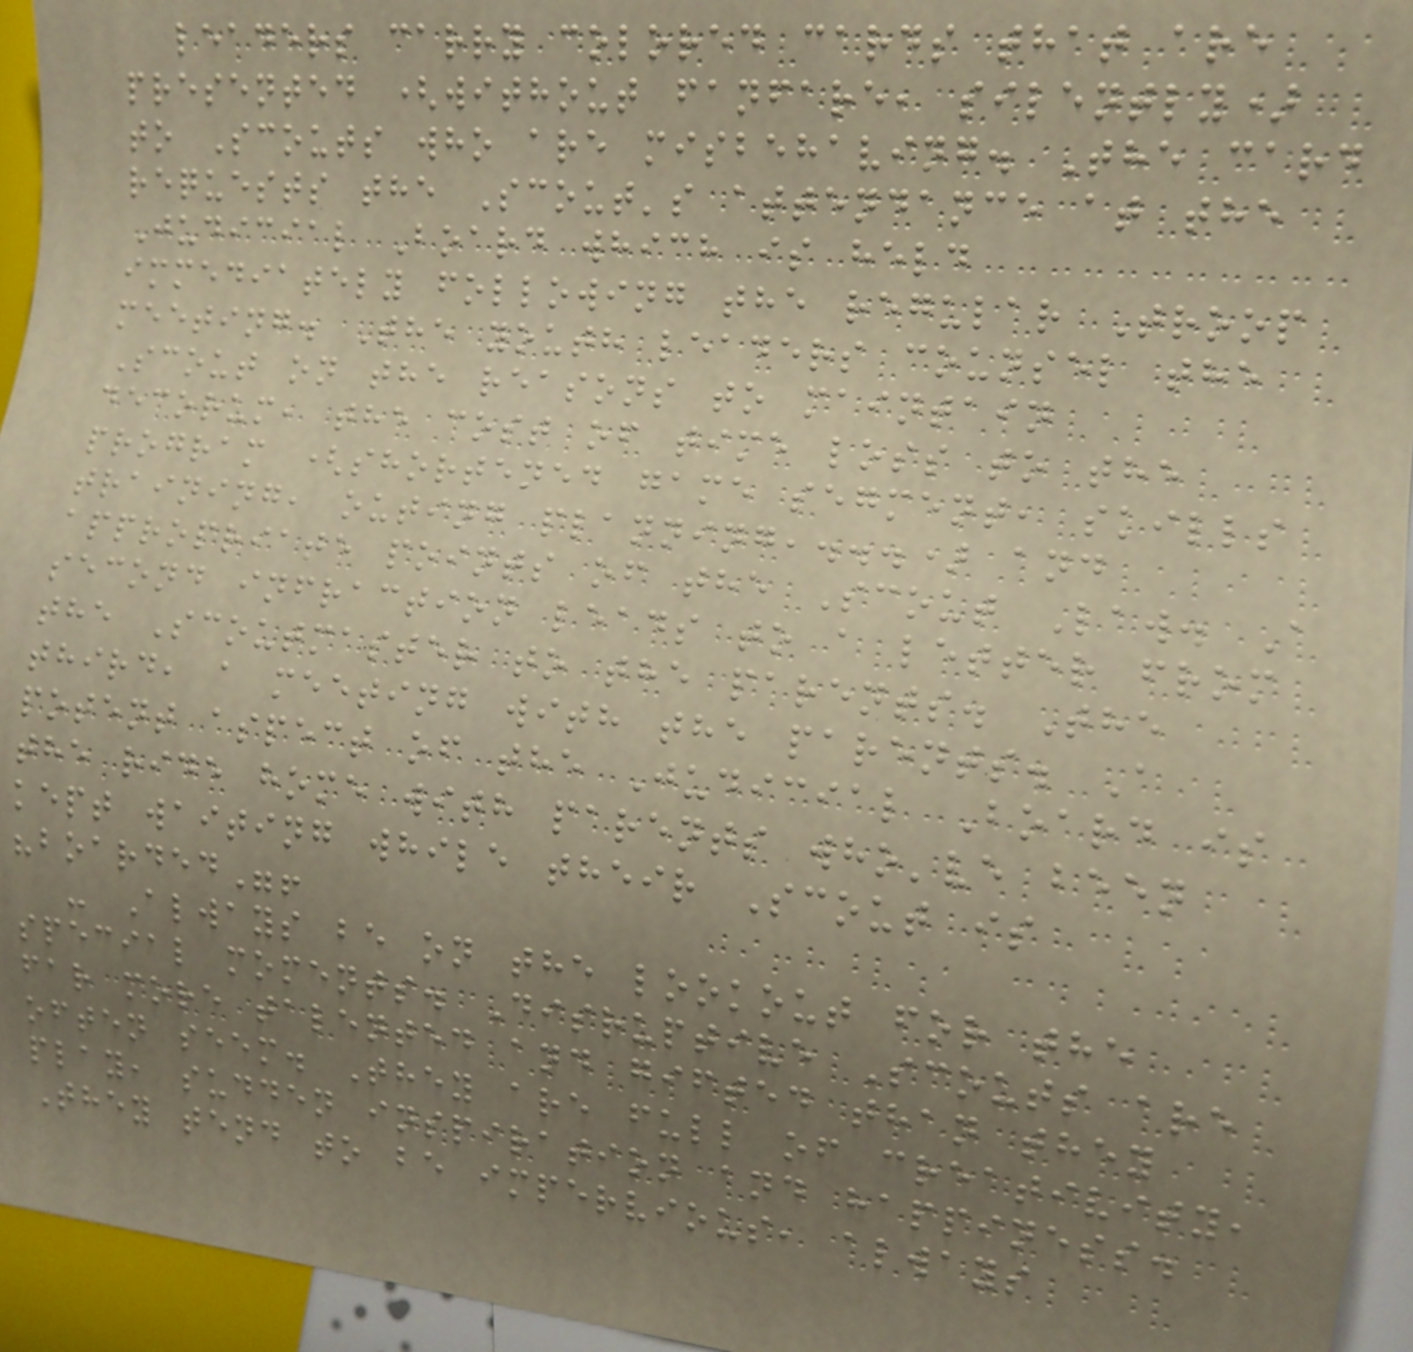leaders carry colored cards that are
presented (without fanfare, silently)
to Scouts who are misbehaving. The card
requests the Scout's attendance at the
Judicial Board which is held
immediately following the regular Troop
meeting. The youth leaders counsel the
Scout on the reasons to maintain
decorum, the cost of time loss to the
program (shortened game segment, skills
training, outing planning,...) and
appropriate points of the Scout Law. A
second infraction leads to a letter from
the Scoutmaster to the parents. The
third, a meeting with the parents. A
potent aspect of the Judicial Board is
the ride home with parents who've been
kept waiting while their Scout is
"boarded"!
- Always be on the lookout for the
special moments. Disruptive Scouts are
far more talented and gifted than they
often seem. They are full of creativity,
play, sudden inspiration and happiness.
They tend to be impervious, always
